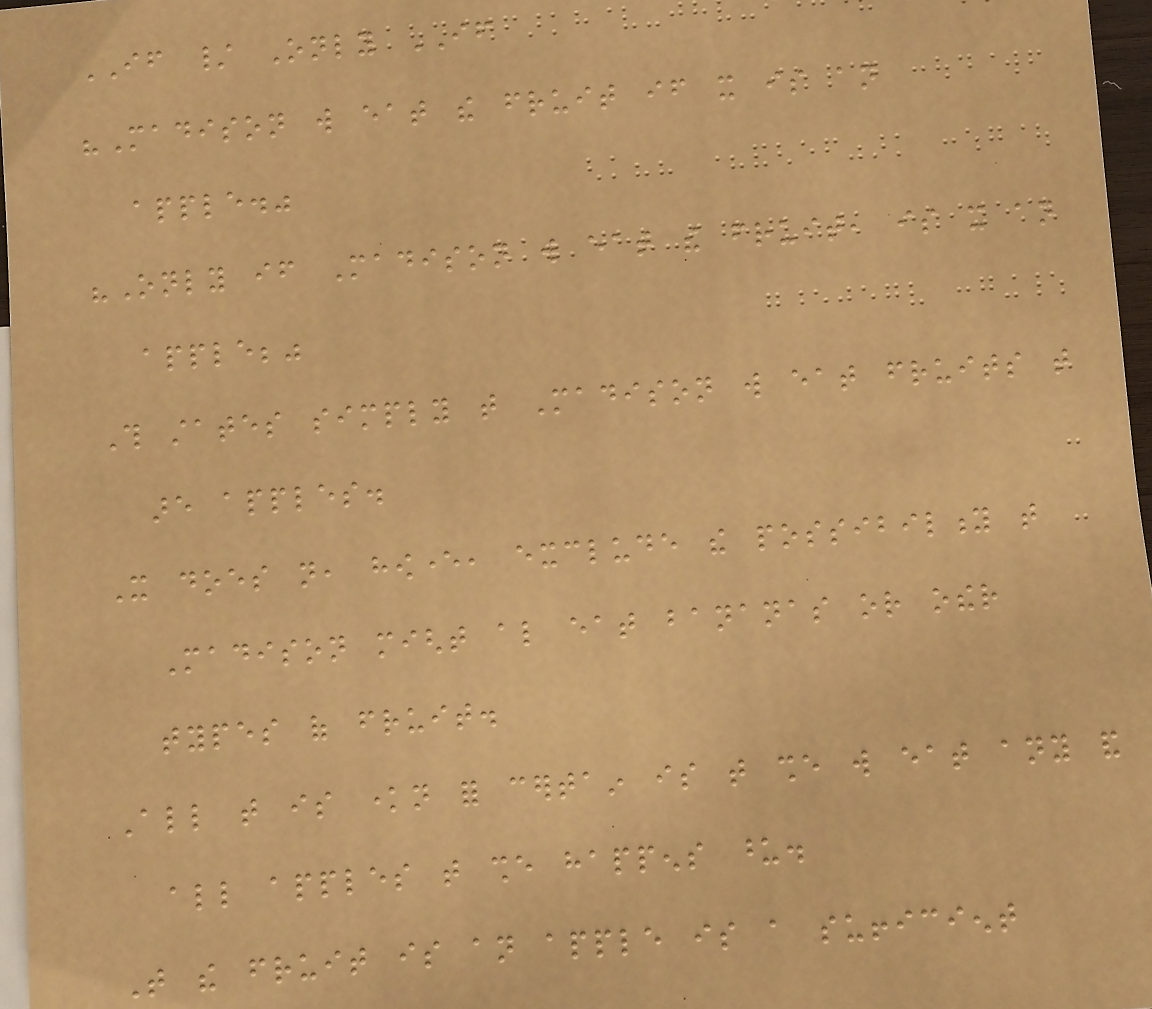IF / Only IF
"Madison will eat the fruit if it is an
apple."
"Only if Madison will eat the fruit, is it an
apple;"
This states simply that Madison will eat fruits that
are apples.
It does not, however, exclude the possibility that
Madison might also eat bananas or other
types of fruit.
All that is known for certain is that she will eat any and
all apples that she happens upon.
That the fruit is an apple is a sufficient
